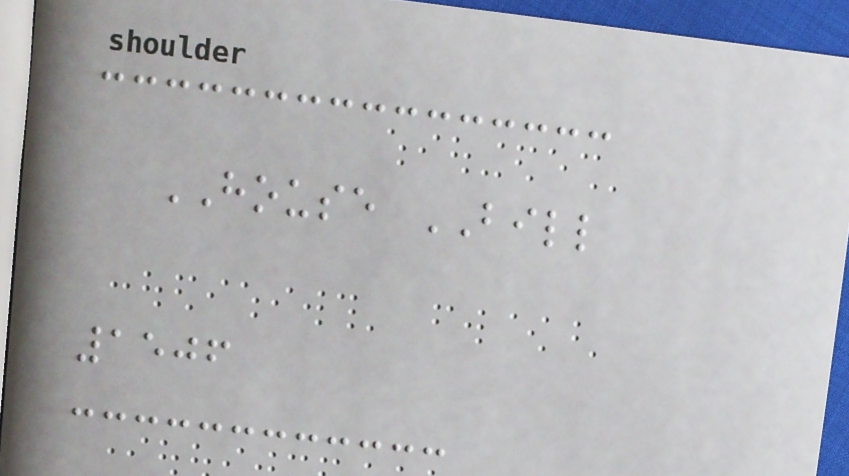HOUSE BILL
1506
